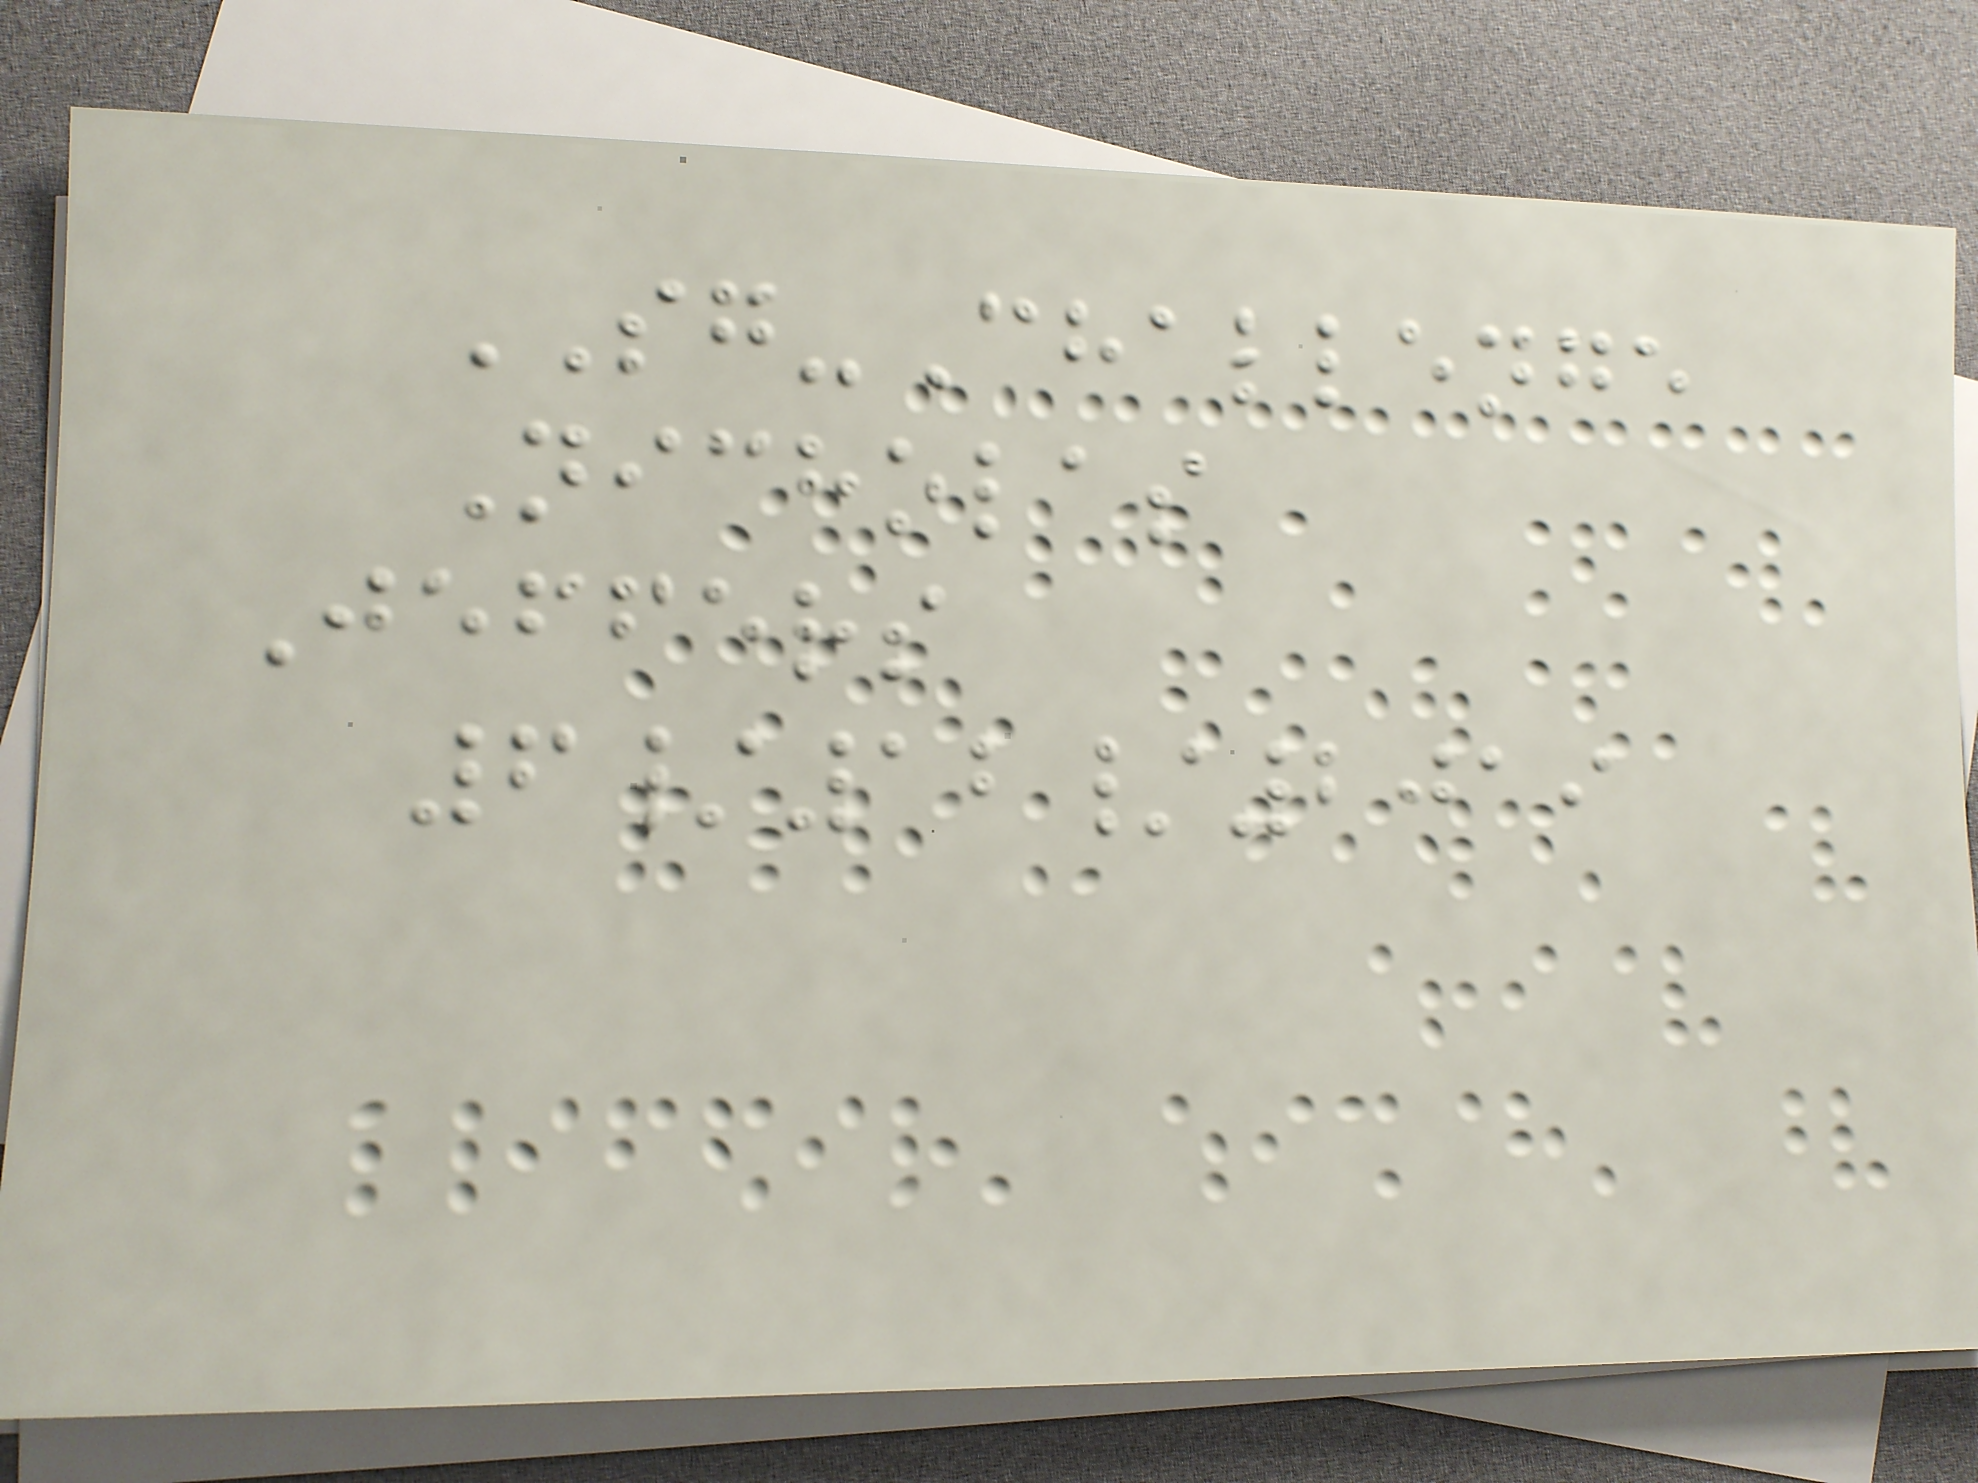SG-Challenge
Nicholas
Jeffers
6/12/2019
